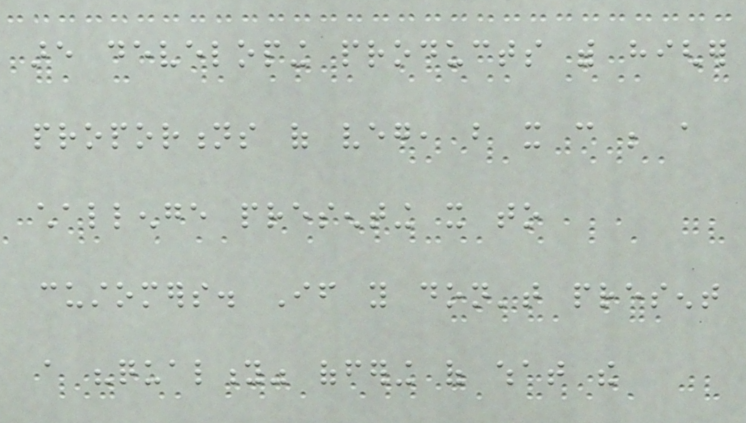are developing products with higher
proportions of veg, but it can be a
challenge presenting it to
customers. If you don't present
a "quality" offering of what the
